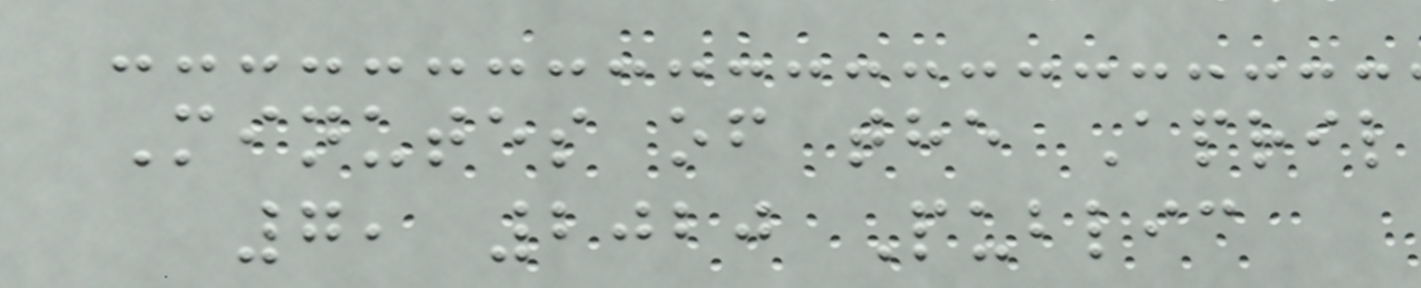Minutes of the April
7, 2020 Public
